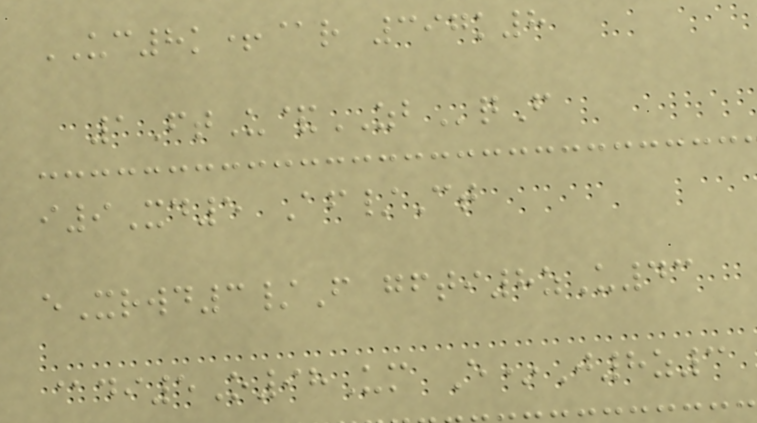UC8k+@r 397k8
1FtU&ZBqF
i9Xd5 Af/Ct
eXrwd3/F gfti8zU43
@di5O98Um E*J8z3
